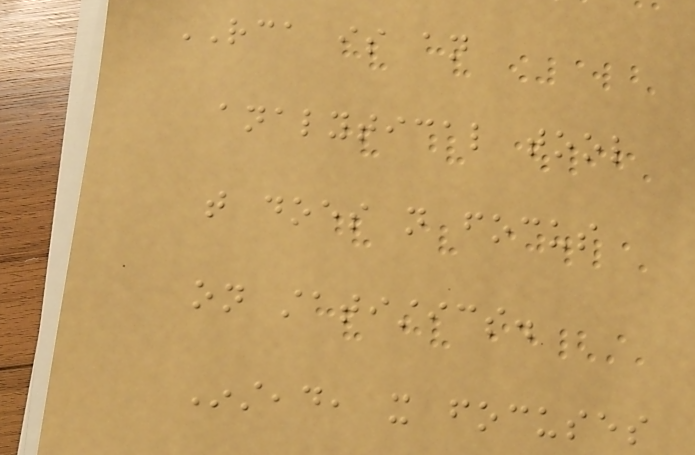RCA is an
analytical tool
that does not focus
on statistics.
Instead, it focuses
